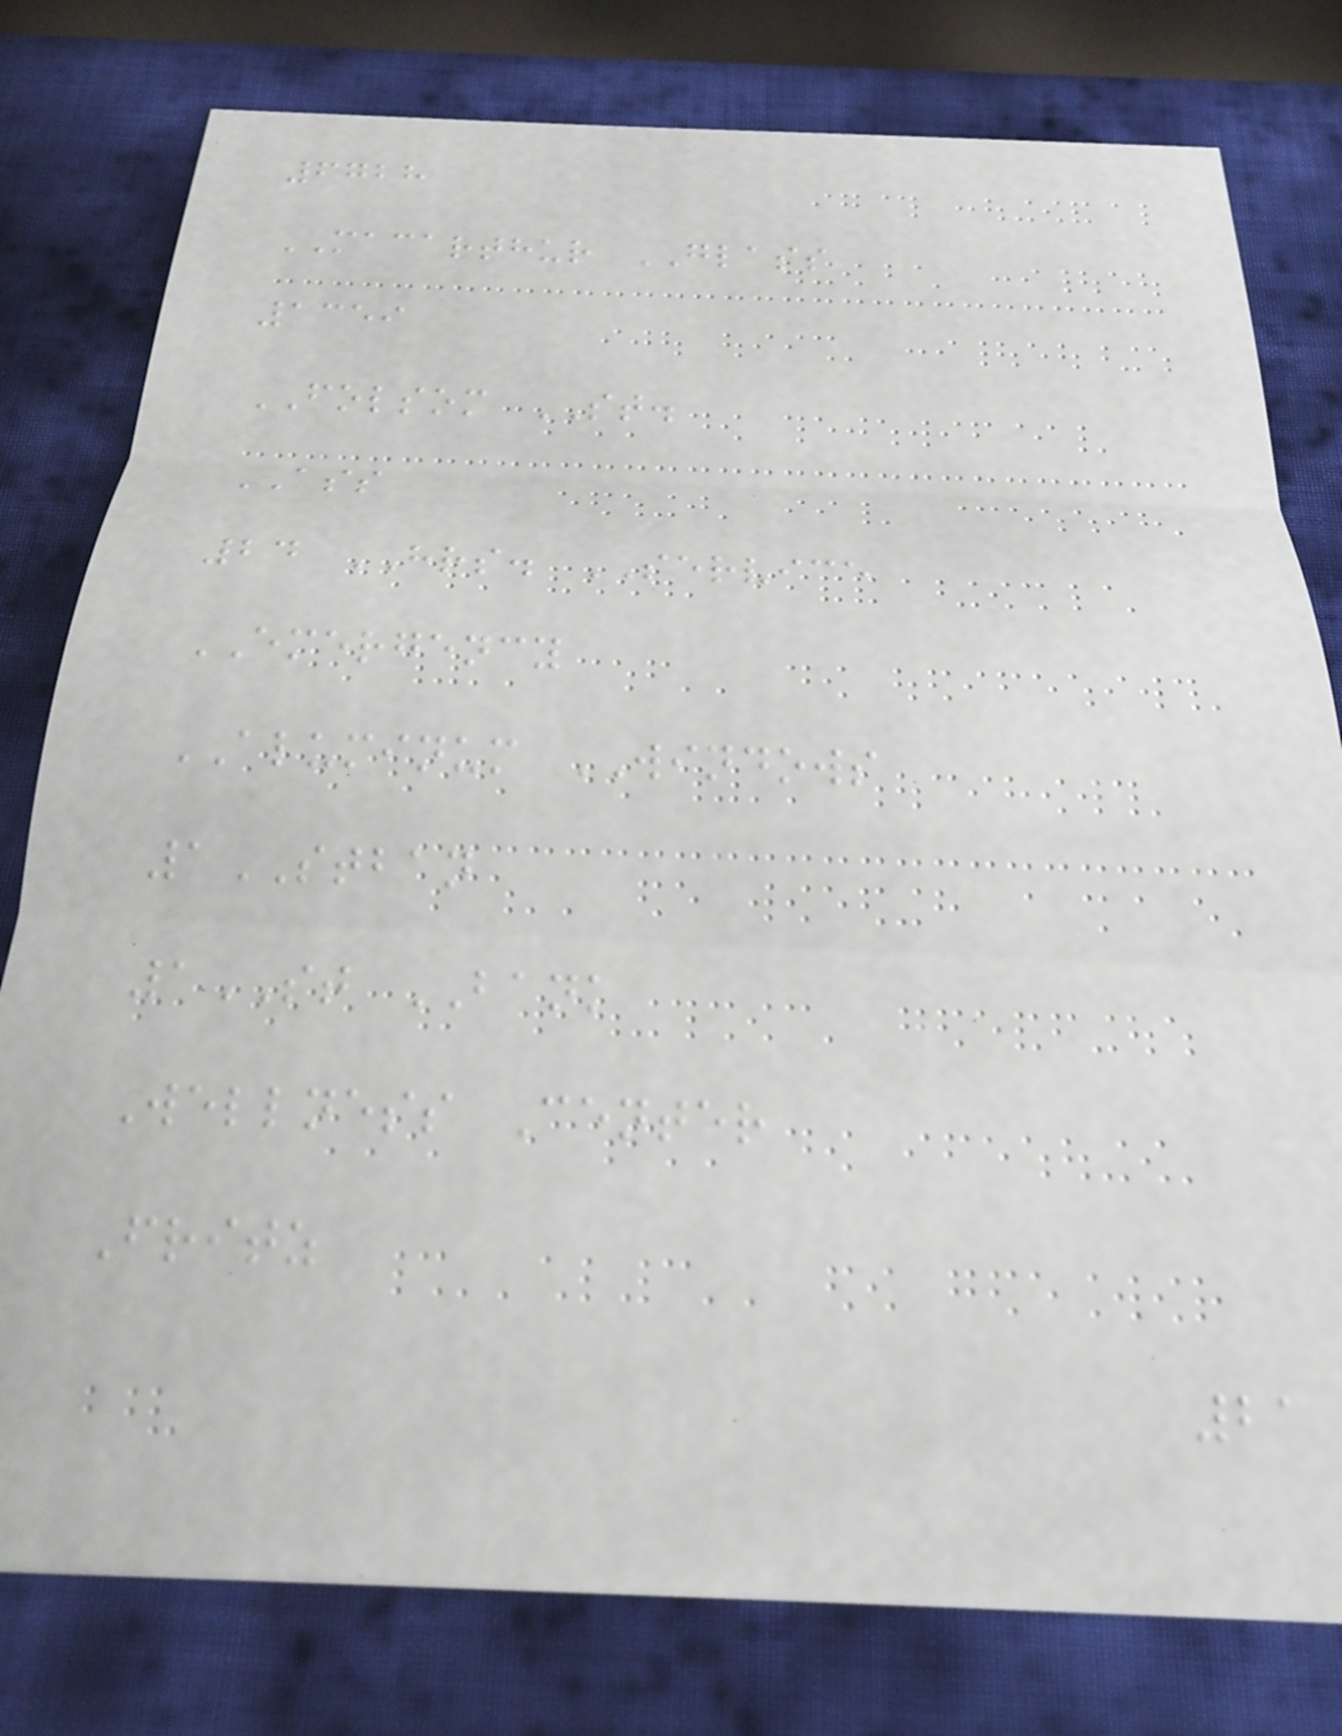6728
MACARTHUR GLASS
1359
FOLSOM ST.
ASS
24 HRS. SERVICE
EMERGENCY
ALUMINUM WINDOWS
1STBAN
1ST BANK
Wellness Center
Fritz
21
